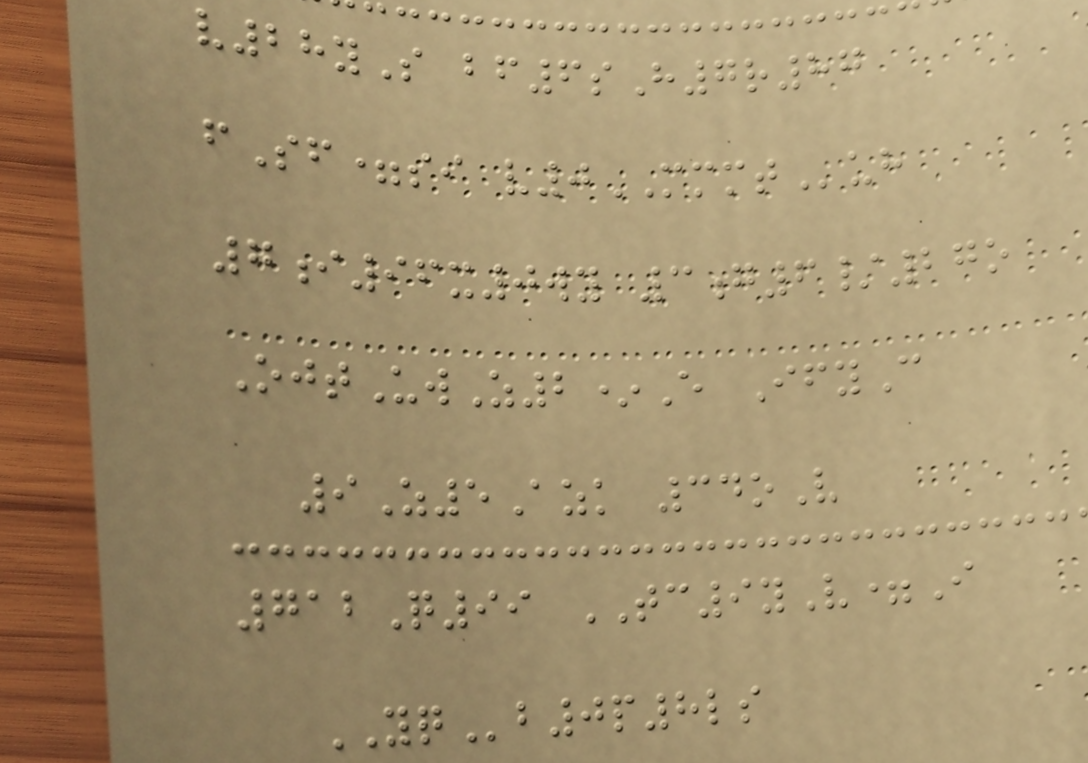v28yS bf6sH7r87
fSf=si v0MMMTuh
7i96x0wy 3g6/27o
OjtUwZ2*E IfyC
9Z5Azk 34oV
712Q99 TC9yV=I
YQb0p8ls
